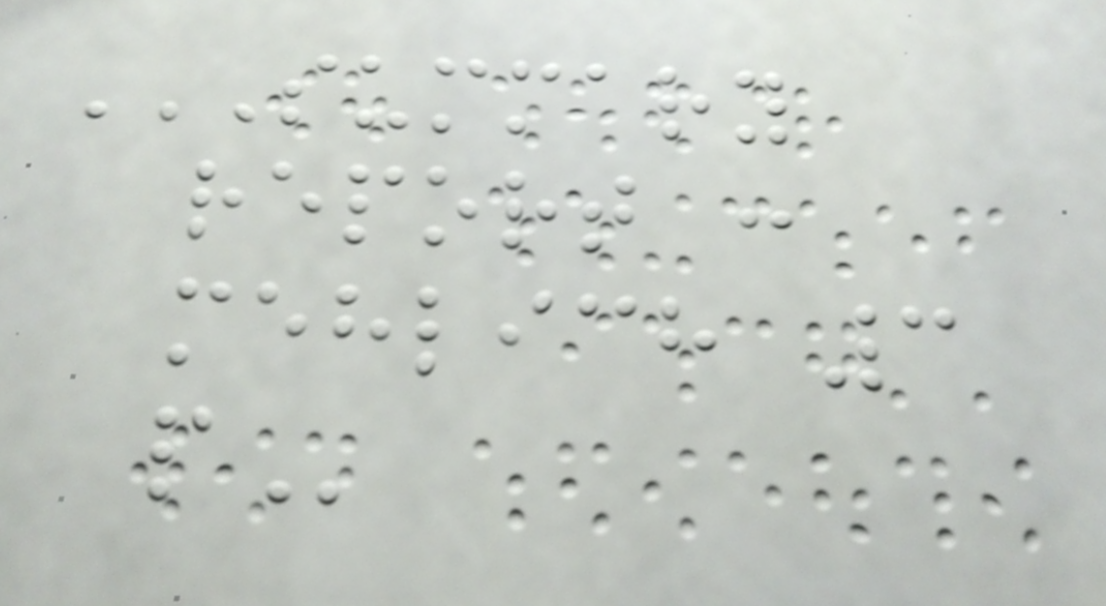SUMMARY
REPORT :
MEHLICH 3
P
